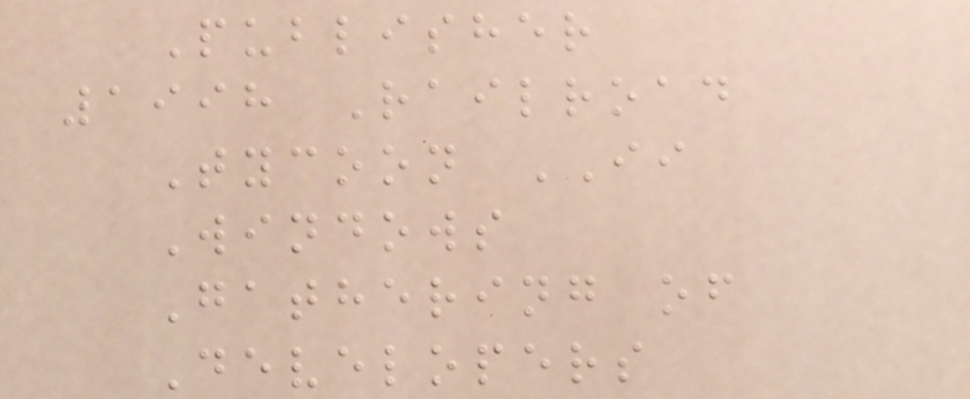Publisher
1998 Railroad
Tycoon II
Windows
Gathering of
Developers
